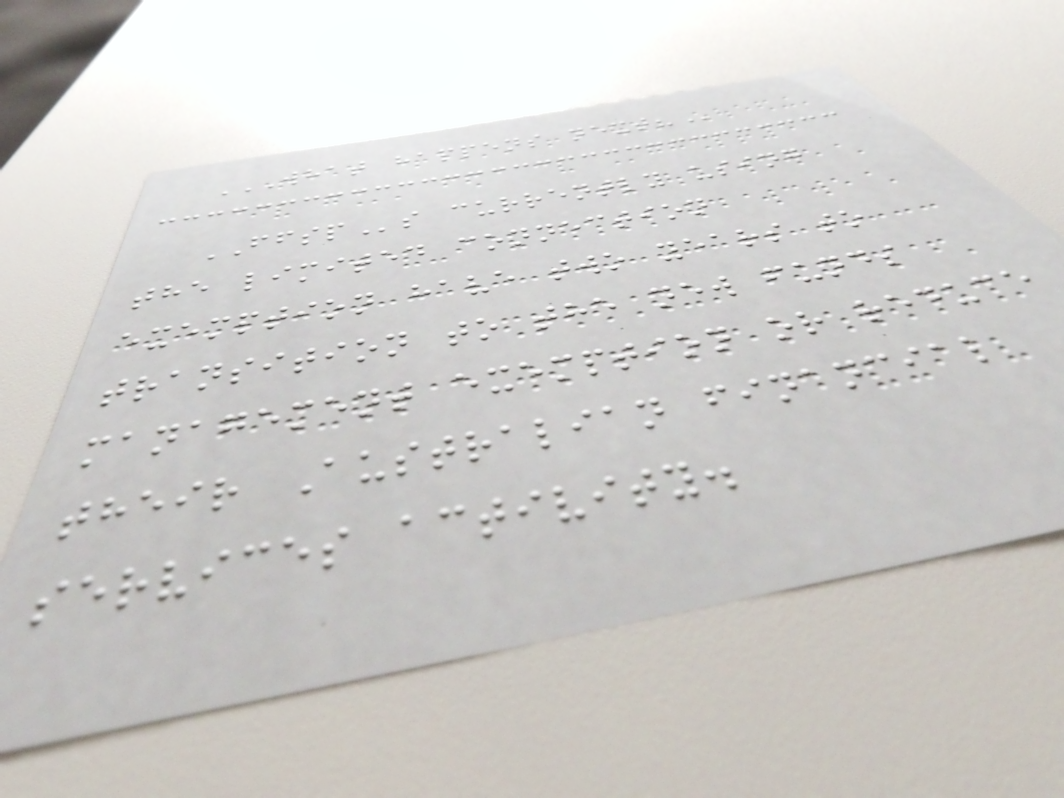WHAT HAPPENS NEXT?
FFSPs currently using
the limited connection
exemption have two years to
transition to the new funds
management exemption or reduce
their Australian financial
services activity.
